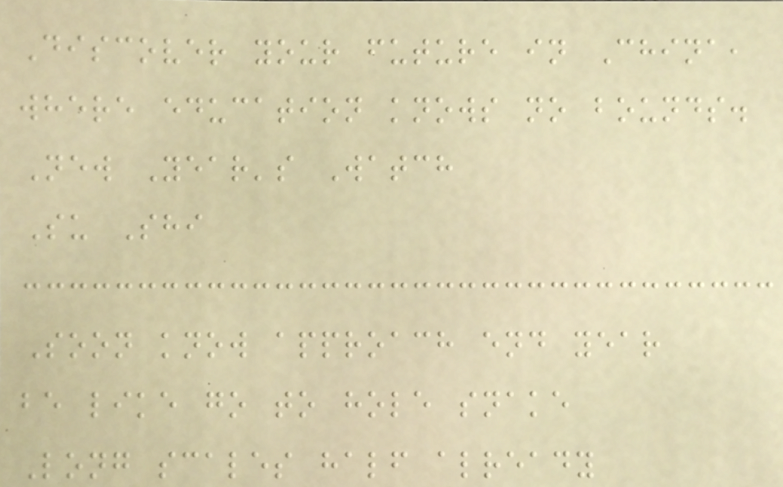Discover your future in China,
where education knows no bounds.
New Year's Watch
Su Shi
Soon know approach end year
be like go to hole snake
Long scales half already
